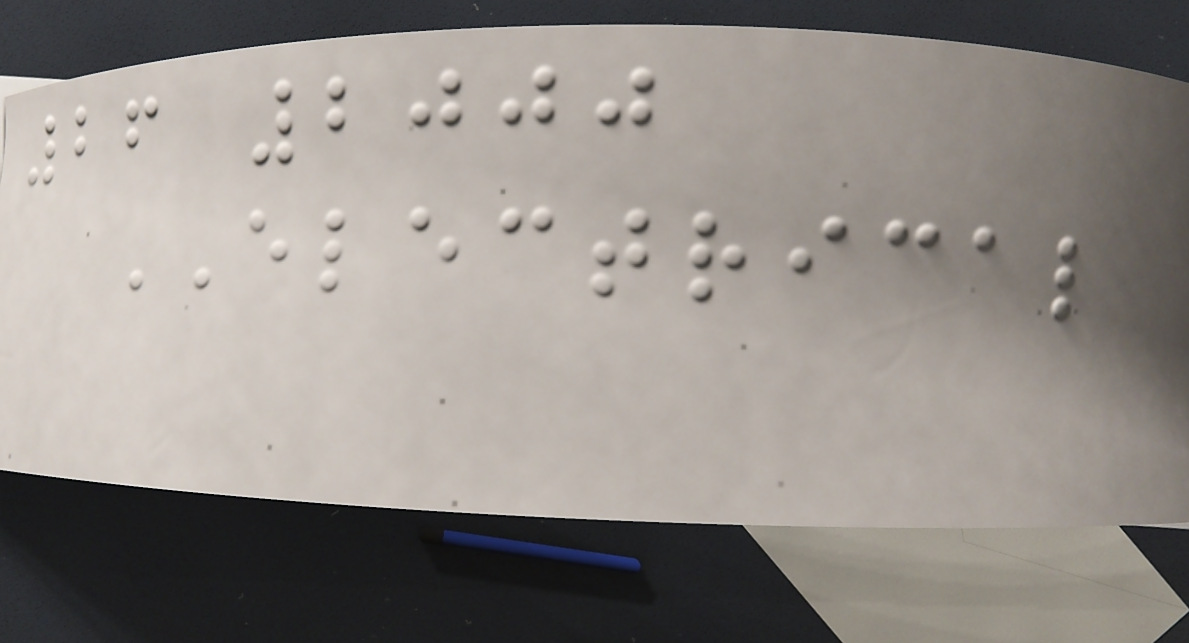26 2000
ELECTRICAL
